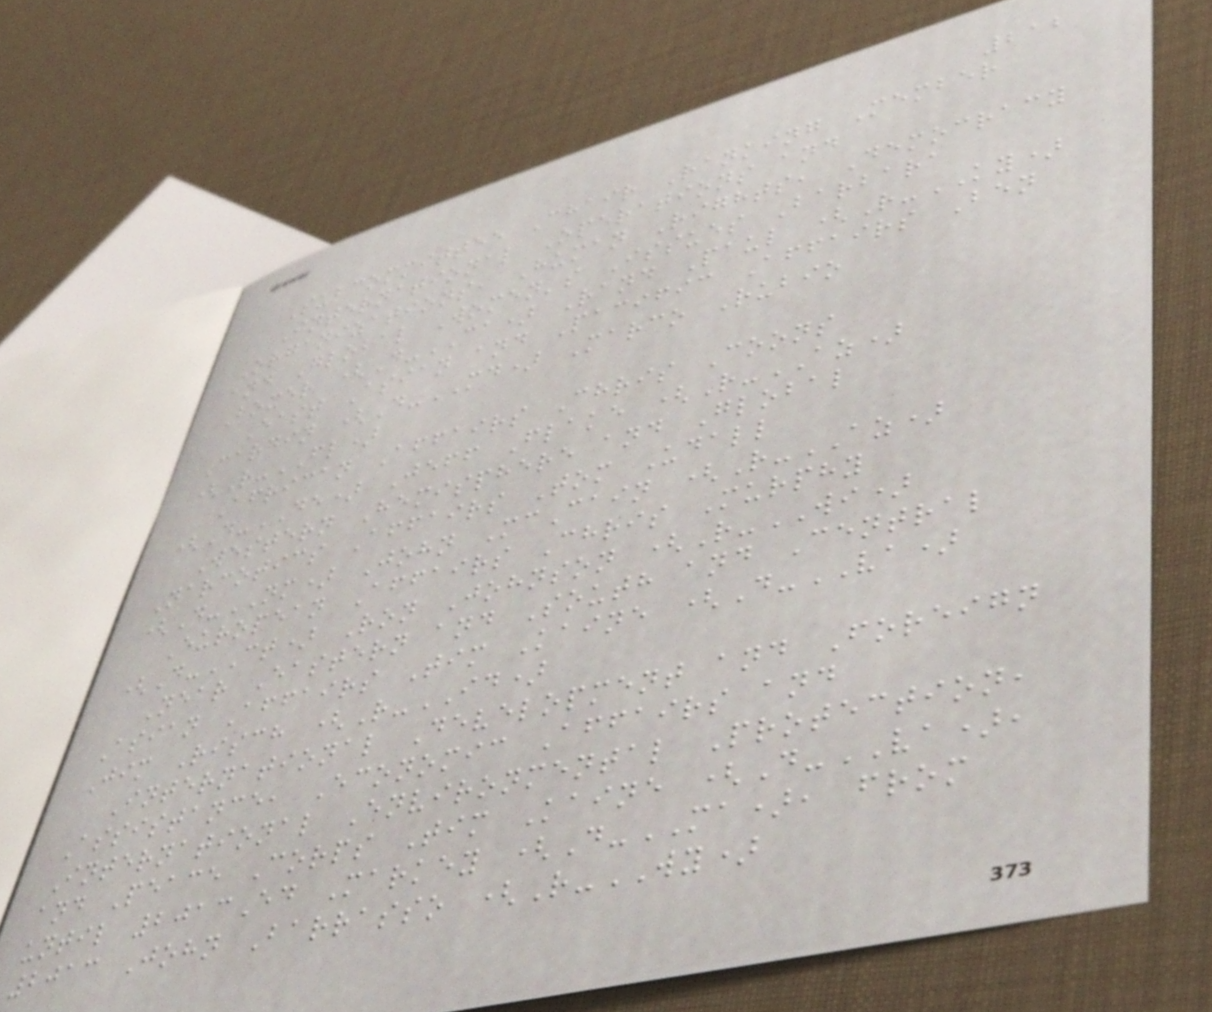212
Subcommittee Chair Ranking Member
International Operations and
Organizations, Human Rights, Democracy
and Global Women's Issues Barbara
Boxer (D-CA) Rand Paul (R-KY)
East Asian and Pacific Affairs Ben
Cardin (D-MD) Marco Rubio
(R-FL)
African Affairs Chris Coons
(D-DE) Jeff Flake (R-AZ)
Western Hemisphere and Global
Narcotics Affairs Tom Udall
(D-NM) John McCain (R-AZ)
European Affairs Chris Murphy
(D-CT) Ron Johnson (R-WI)
Near Eastern and South and Central
Asian Affairs Tim Kaine (D-VA)
Jim Risch (R-ID)
International Development and Foreign
Assistance, Economic Affairs and
International Environmental Protection,
and Peace Corps Tim Kaine (D-VA),
until 2013Ed Markey (D-MA), from
2013 John Barrasso (R-WY)
